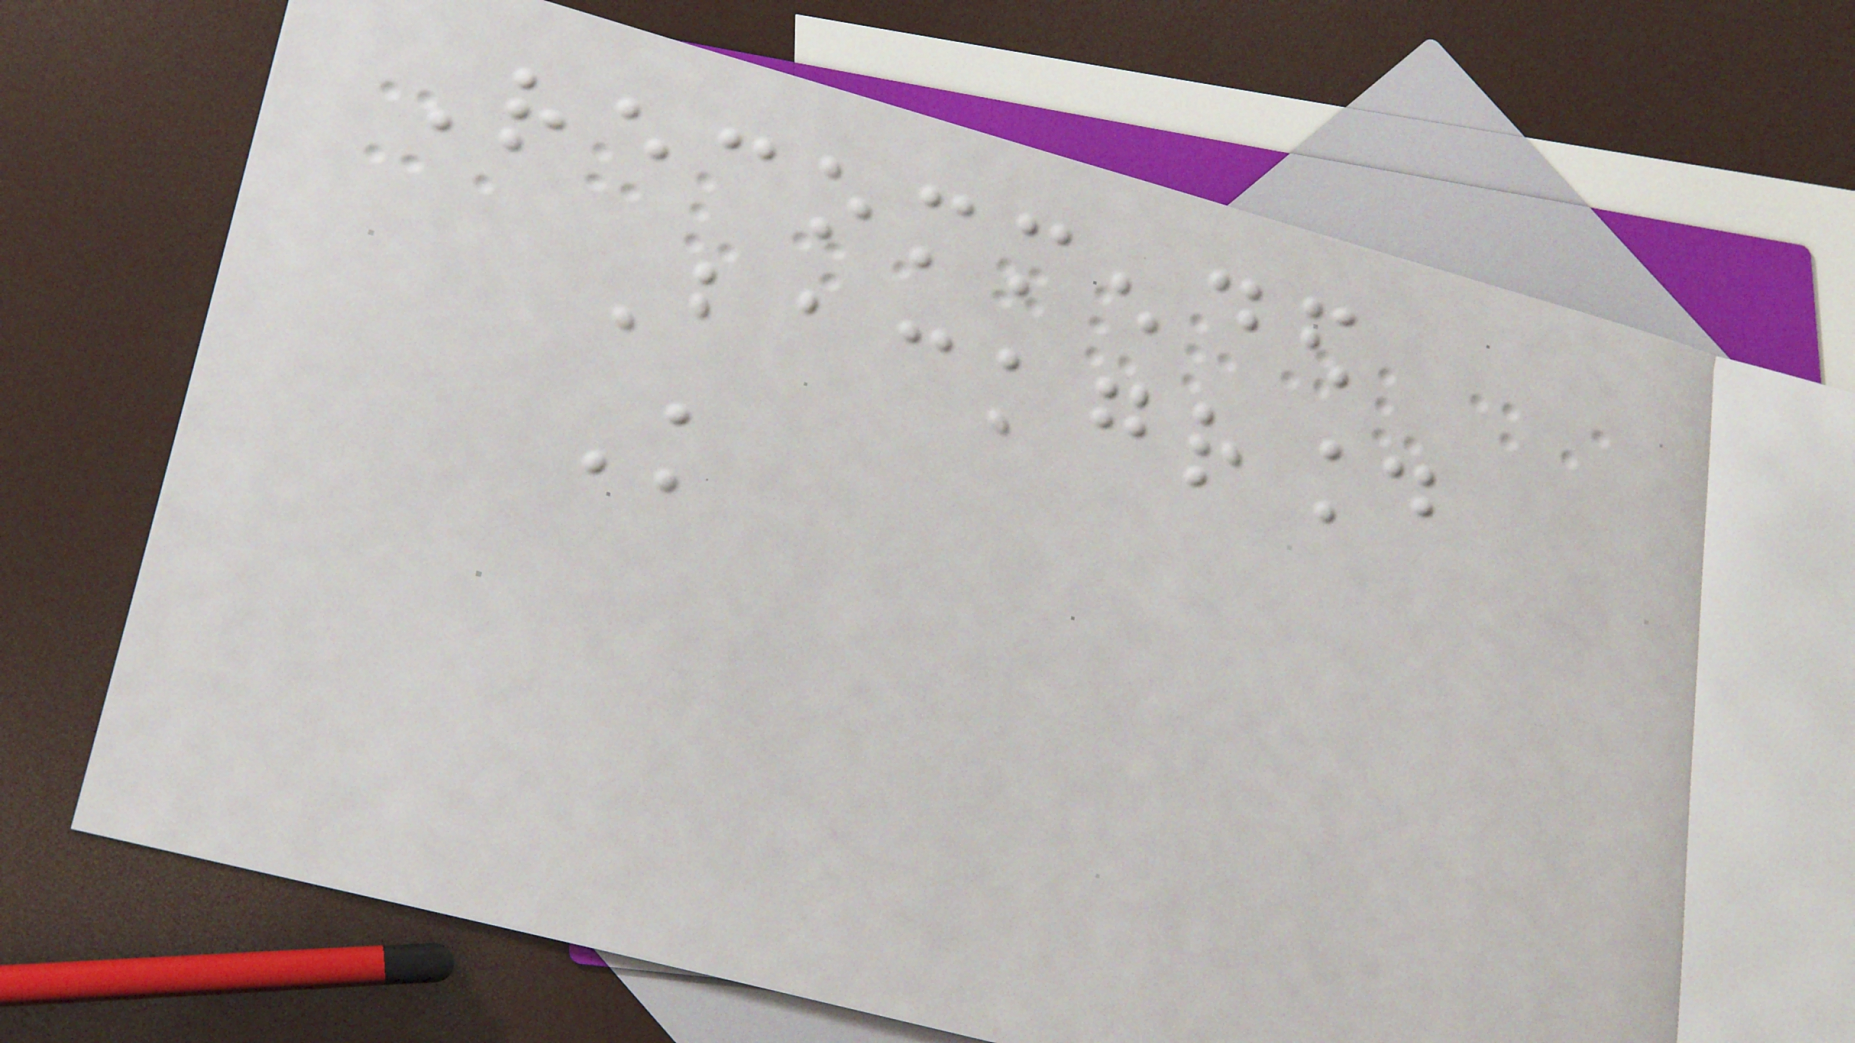Recommended
Background
Knowledge
